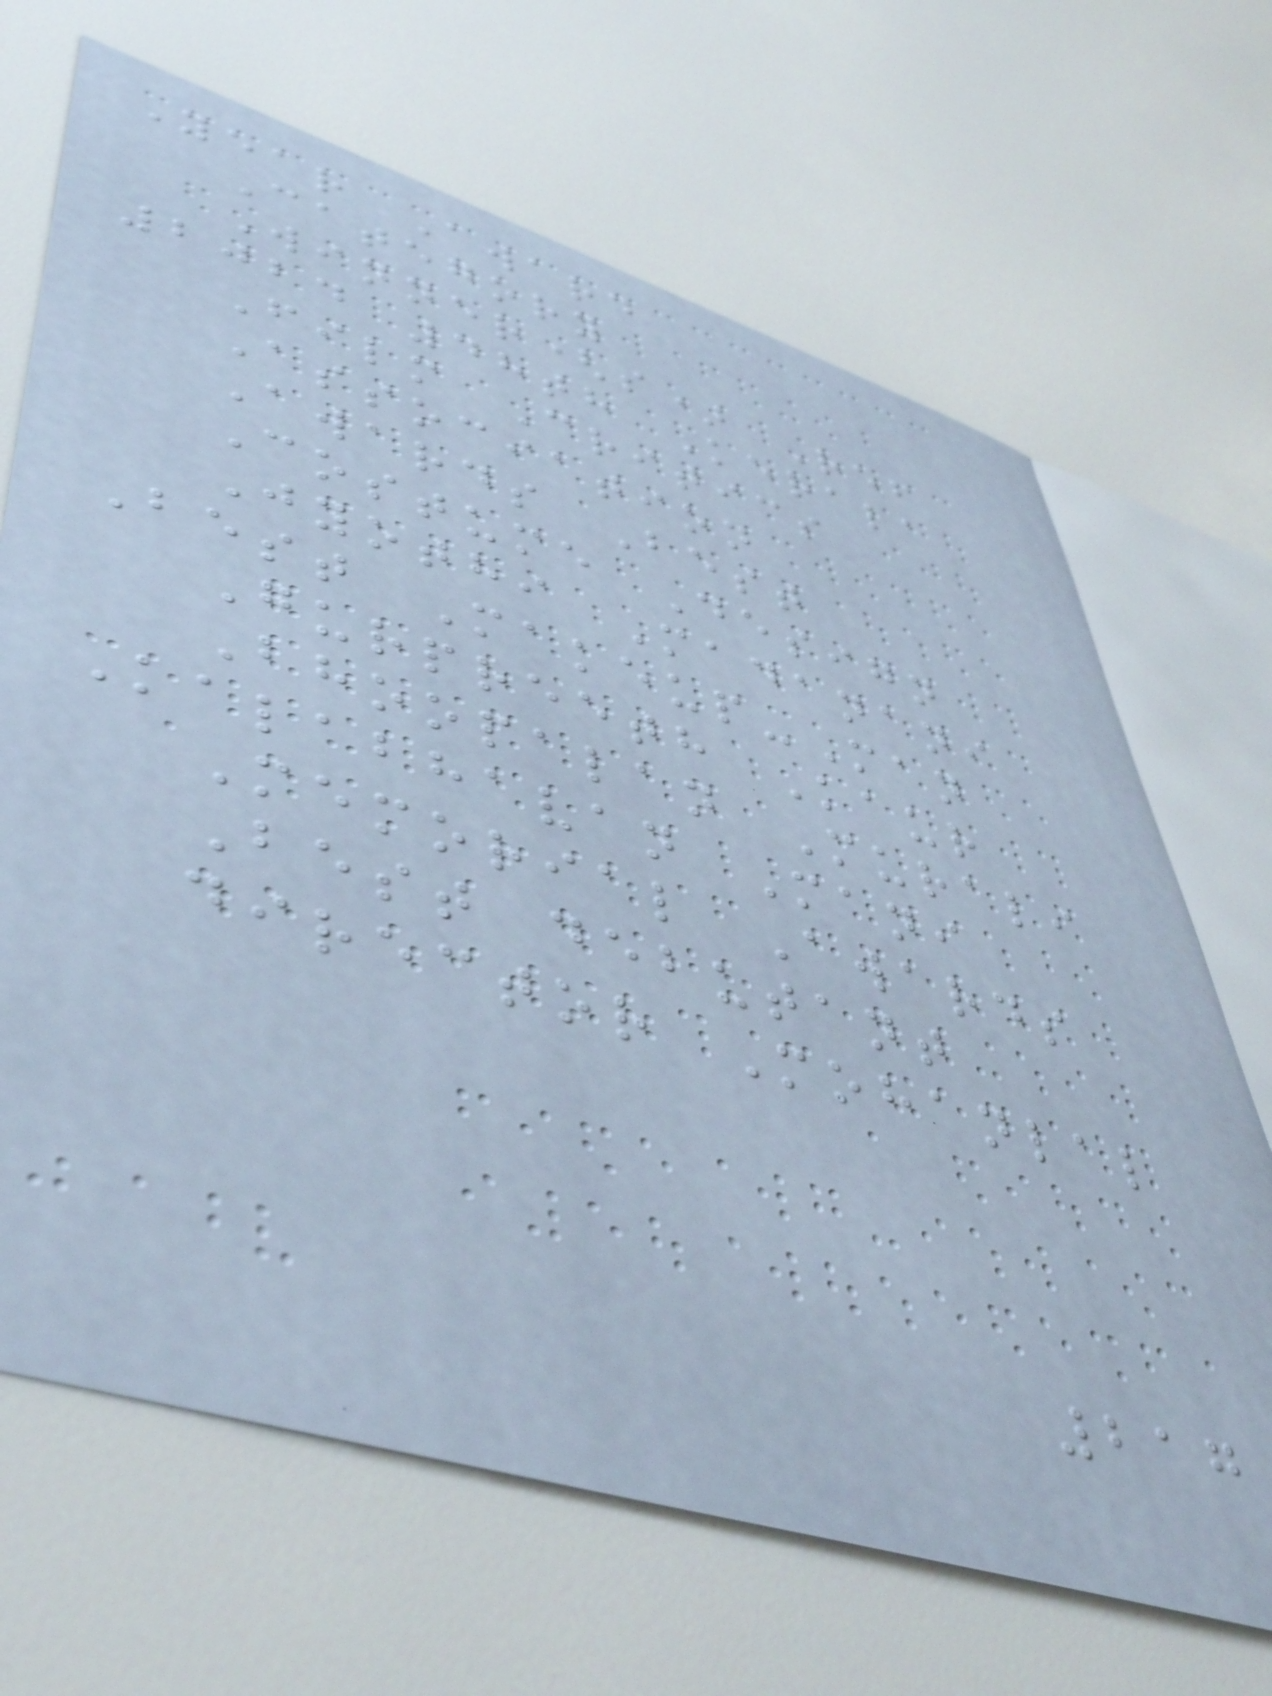Year Award
Category
Winner(s) Ref
2024 48th Kerala
Film Critics
Association
Awards Best
Costume Design
Jyothi Madanani
Best Makeup-Man
Gurpreeth Kaur
Bhoopalan Murali
Kalabhavan Mani
Memorial Awards
Best debutant
director Mohanlal
217
